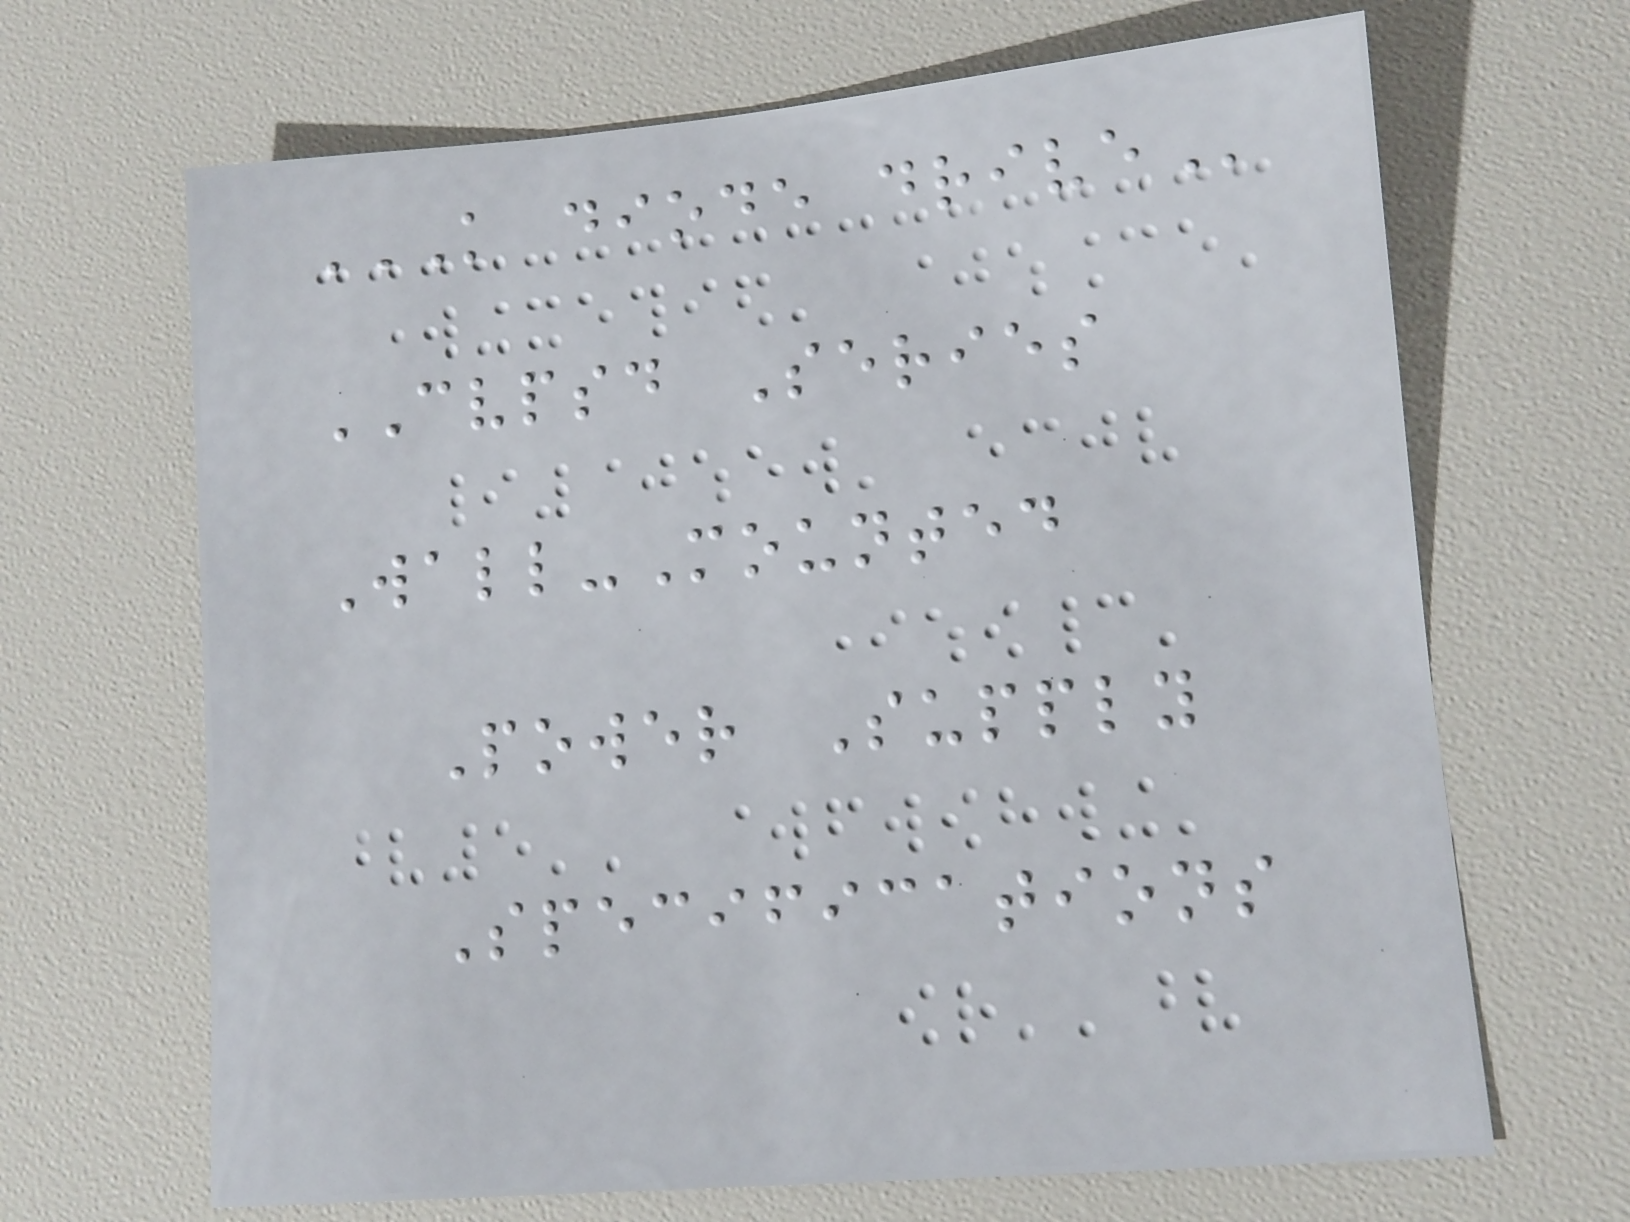K DIODE DRIVE
CVPSD Series
Wall-Mounted
Power Supply
Specifications
